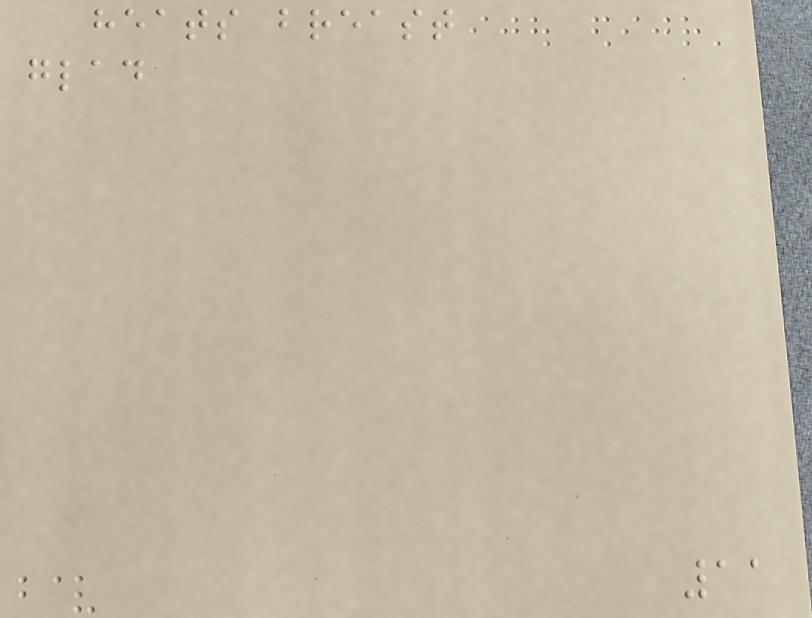heats breast
glad
11
